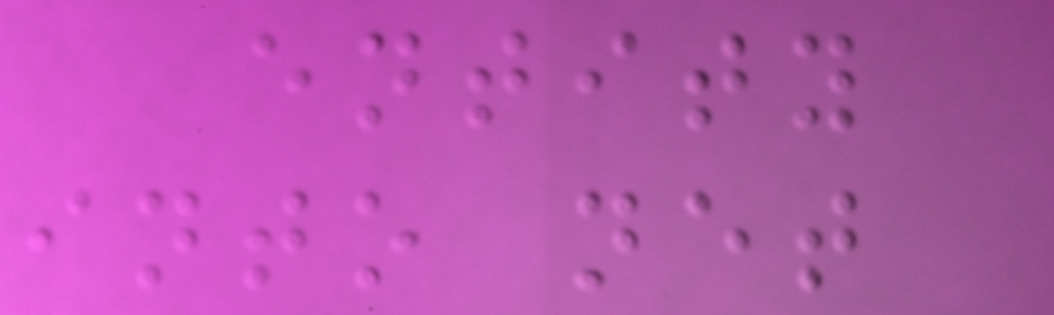entity
into net
